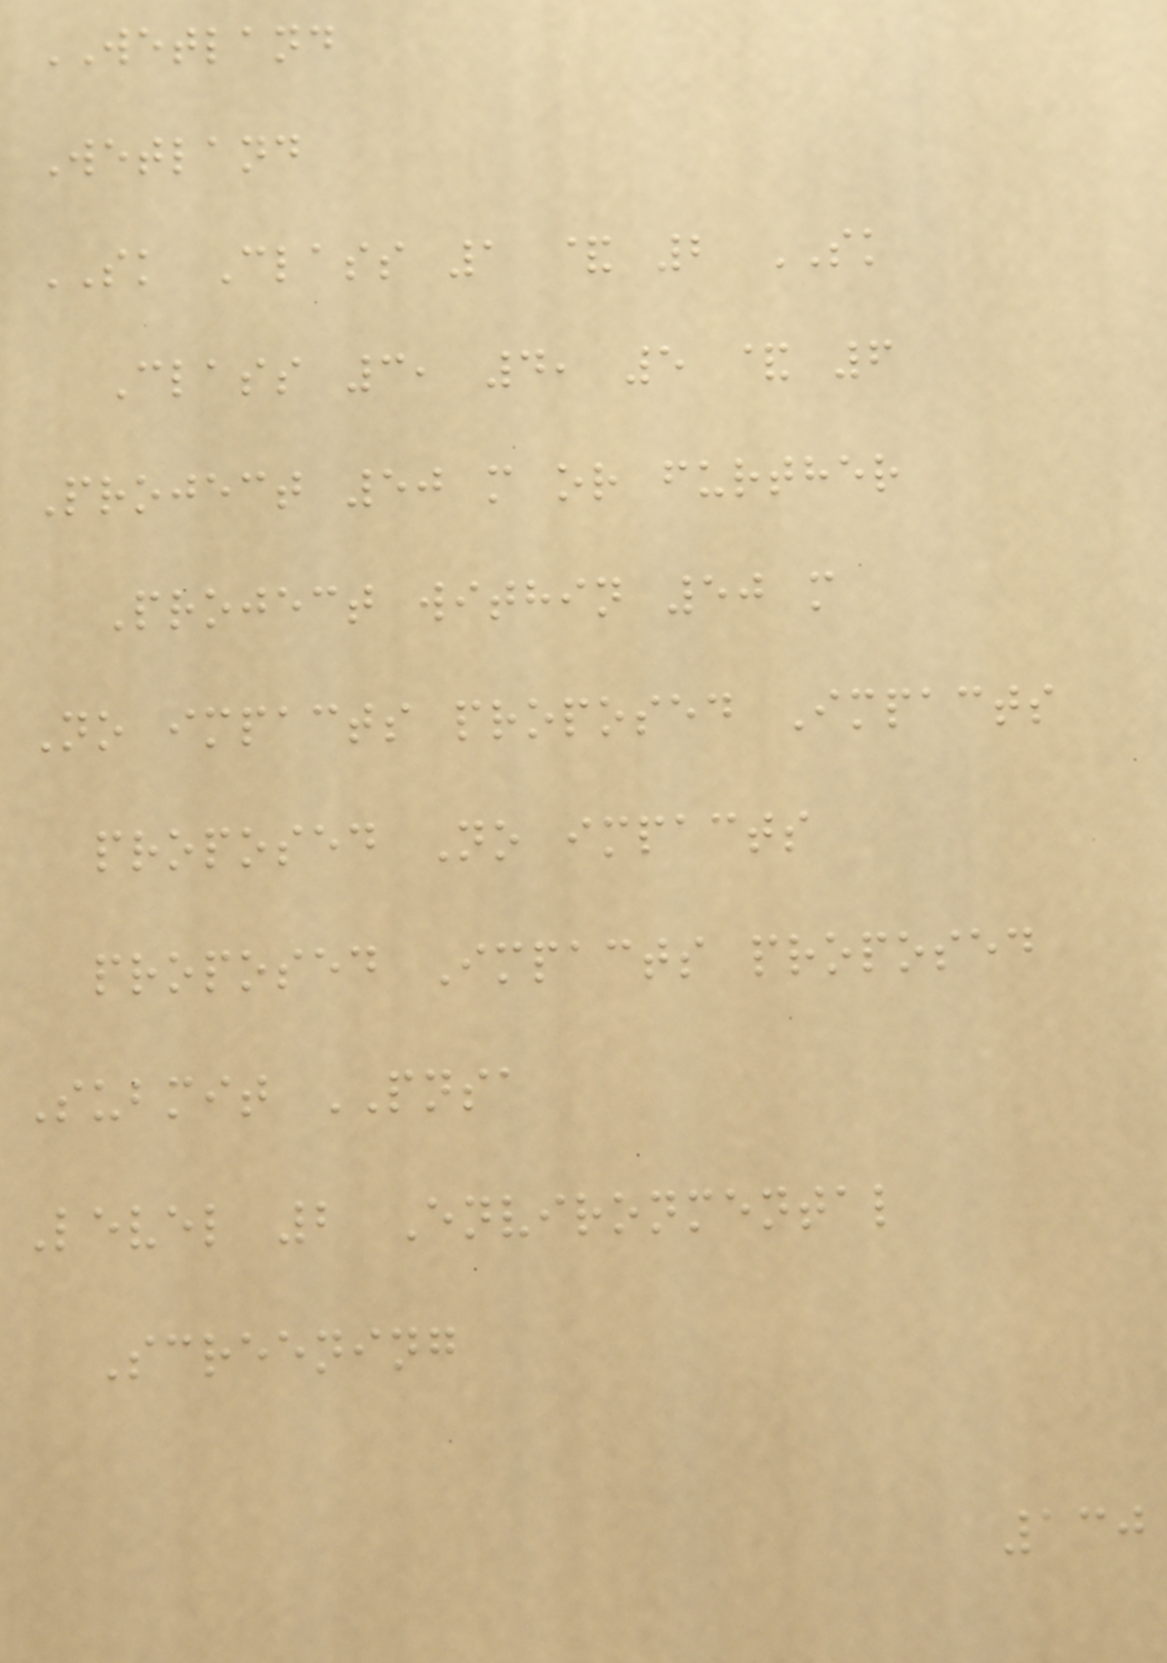WETLAND
Wetland
SK Class 1 & 2 SK
Class 3, 4, 5 & 6
Project 50 m or further
Project within 50 m
No impacts proposed Impacts
proposed No impacts
proposed Impacts proposed
Submit PNSA
Level 2 Environmental
Screening
130
